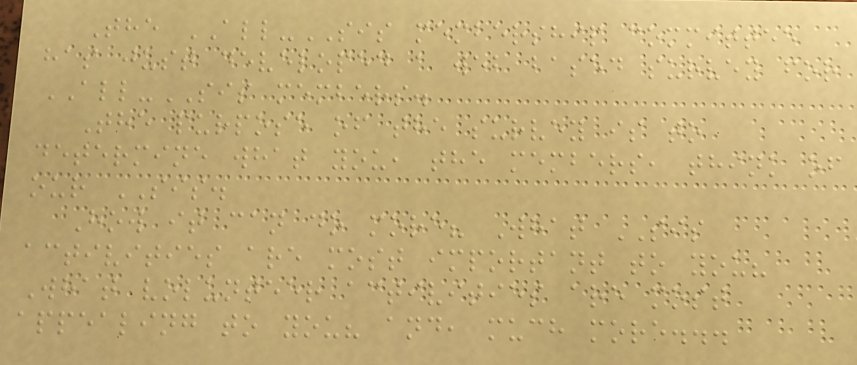The ALL-SIS membership committee
has just developed a web based survey for
ALL-SIS members.
The purpose of the survey is to
determine what you, the members, think of
our SIS.
How it can do more? What SIS
activities are most important to you?
What volunteer activities are most
appealing to you? and, much more...
